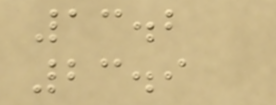13.2
23.9
